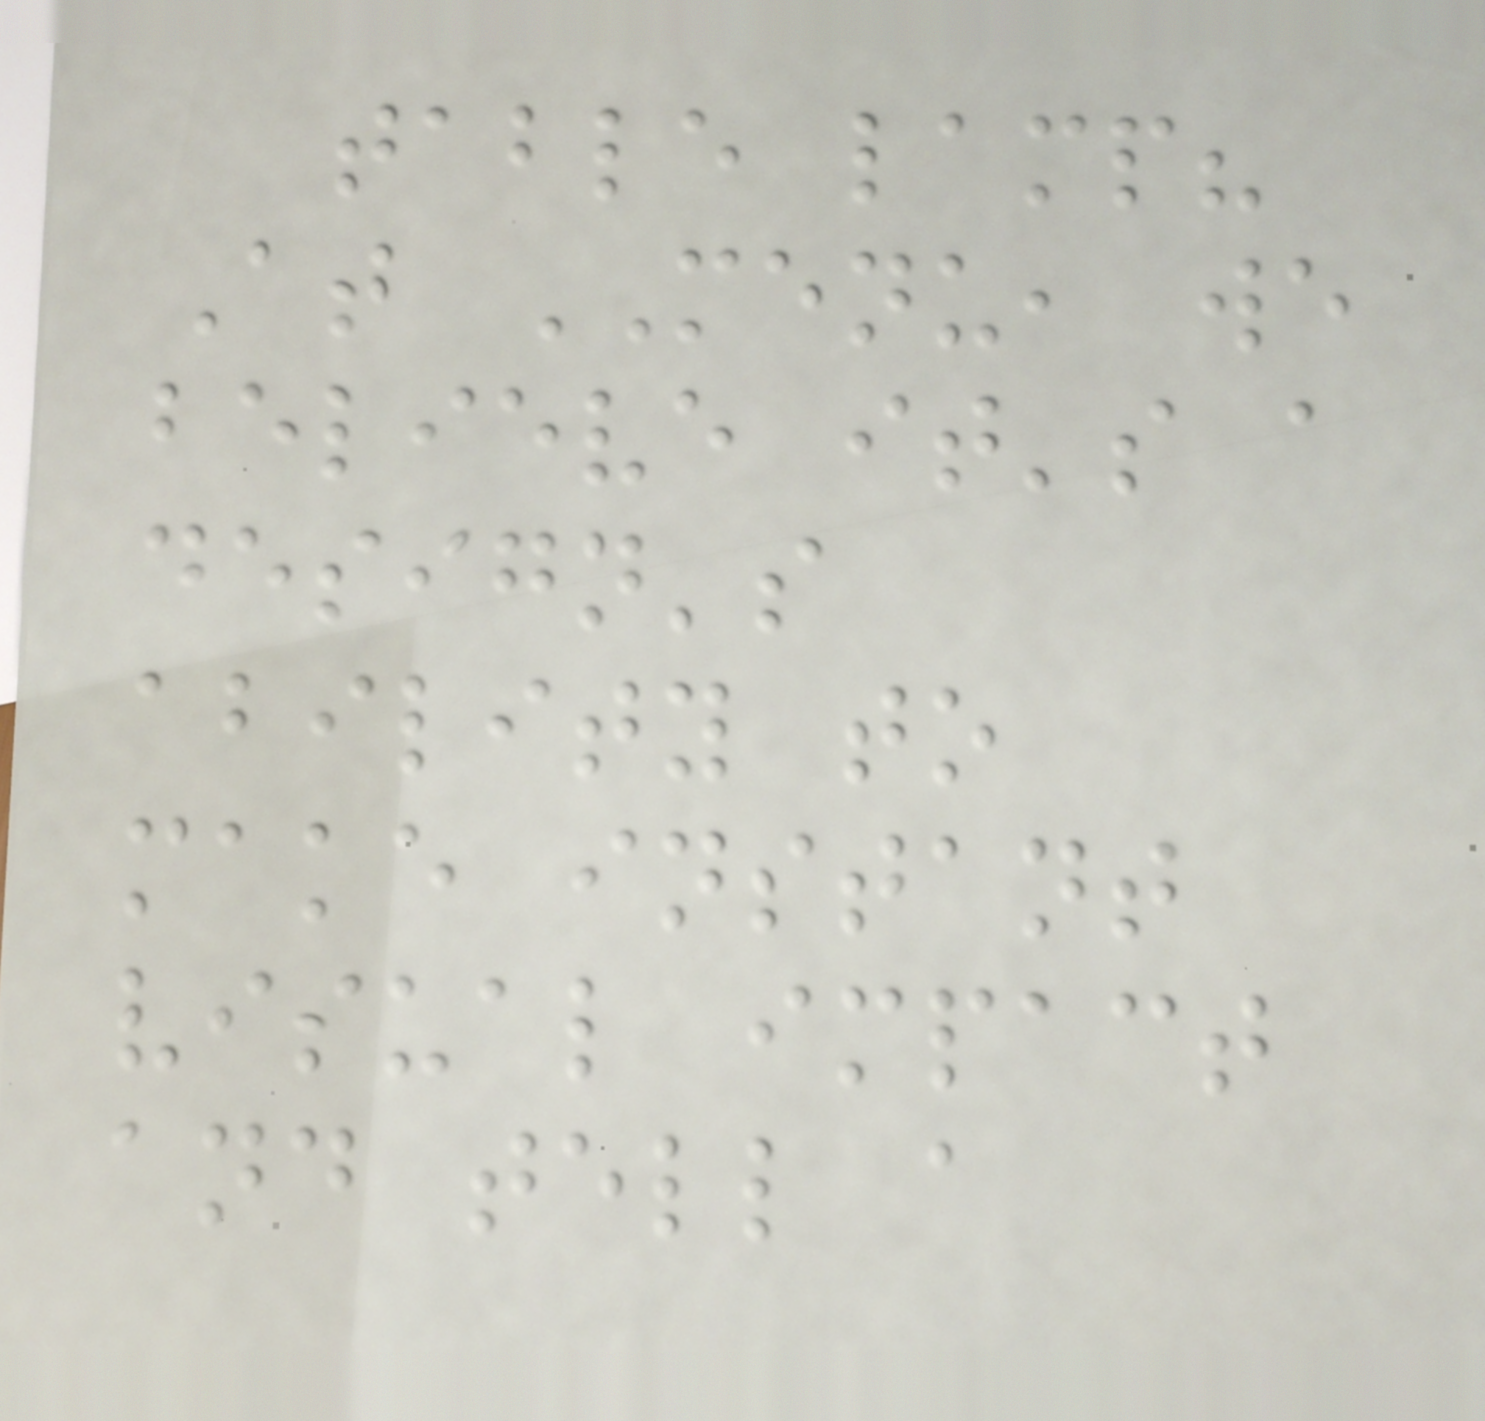table lamp?
At MENU, we
believe it's a
design's
ability to
make instant
visual impact
and tell a
